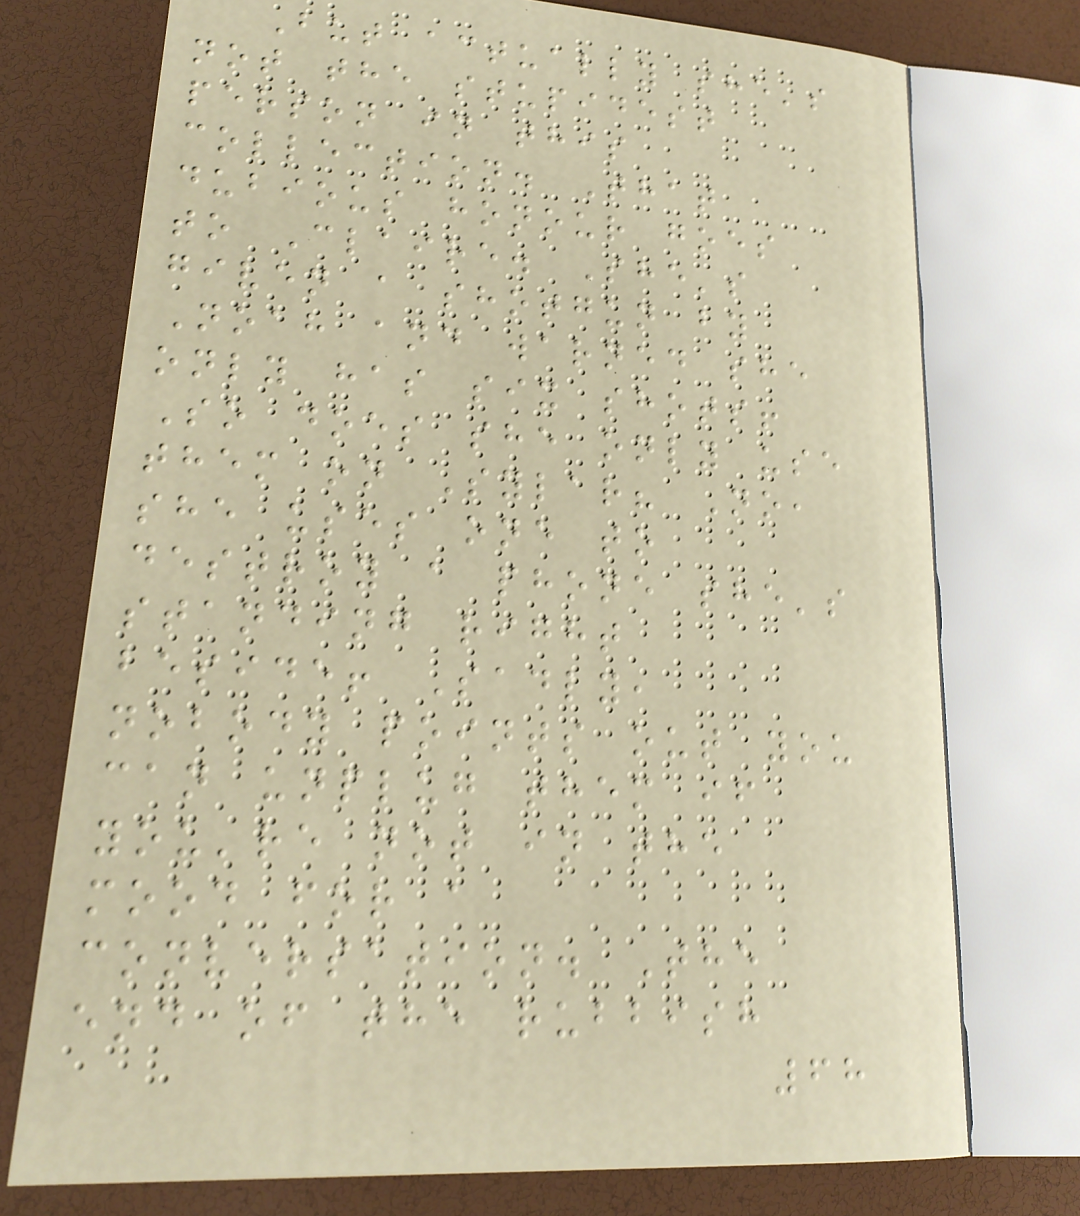But actually she's
not the stupidest
person in this
collection. That
dubious honour goes
to Claire. She's
given a shotgun by
Noah and warned she
only has six shots!
So does she only use
them on Sylar? No,
she uses one to
destroy a phone she's
standing right
beside! Sadly,
nobody points out you
can unplug them if
you're not in the
mood for a
conversation. The
end of the rubbish
68
